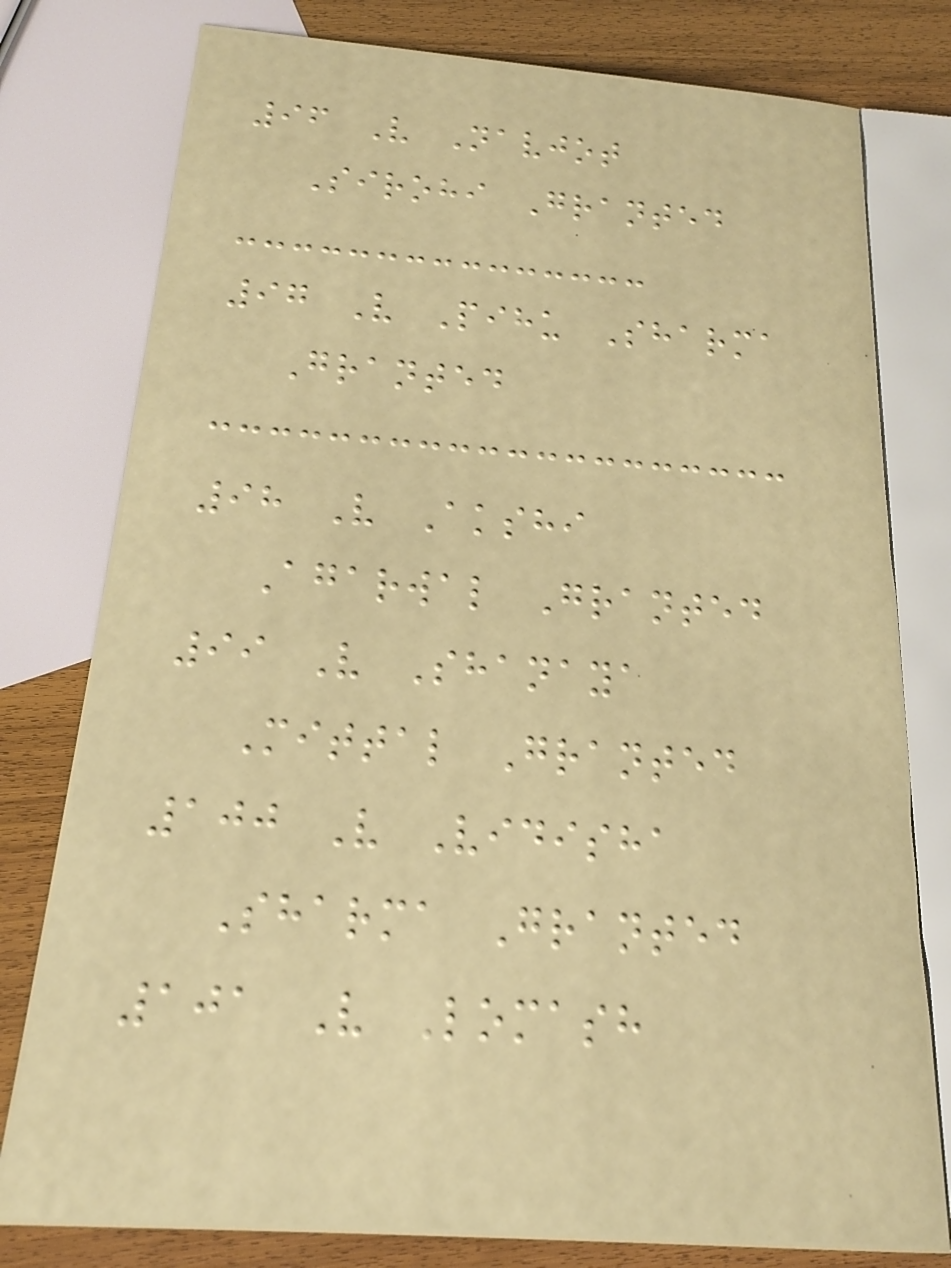96 V Navjot
Sirohi Granted
97 V Pihu Sharma
Granted
98 V Akshi
Agarwal Granted
99 V Shanaya
Mittal Granted
100 V Vidisha
Sharma Granted
101 V Lomash
